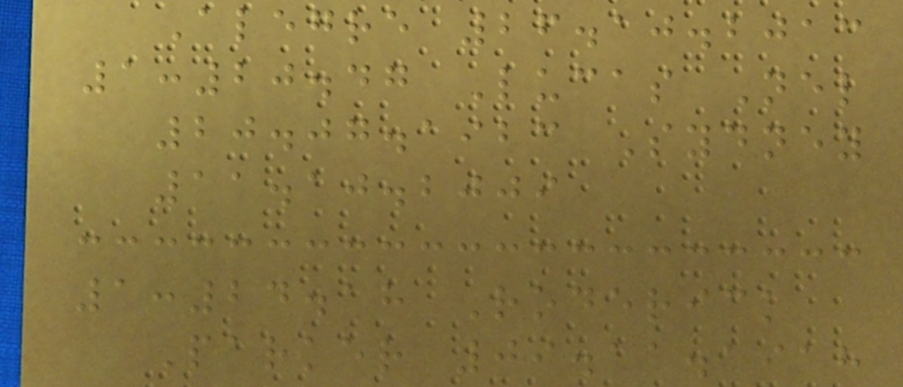Alegre 26.10.2013
1:20.47 Lucas Nel
20.07.1923 Sydney
11.10.2009
1:24.18 Roderick
Parker 09.11.1918
